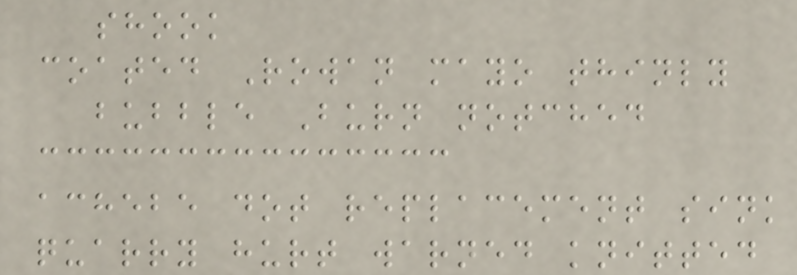shook
coated Rowan mayo thinly
bubble Burn notched
achebe dot replacement sink
quarry hurt warned knitted
